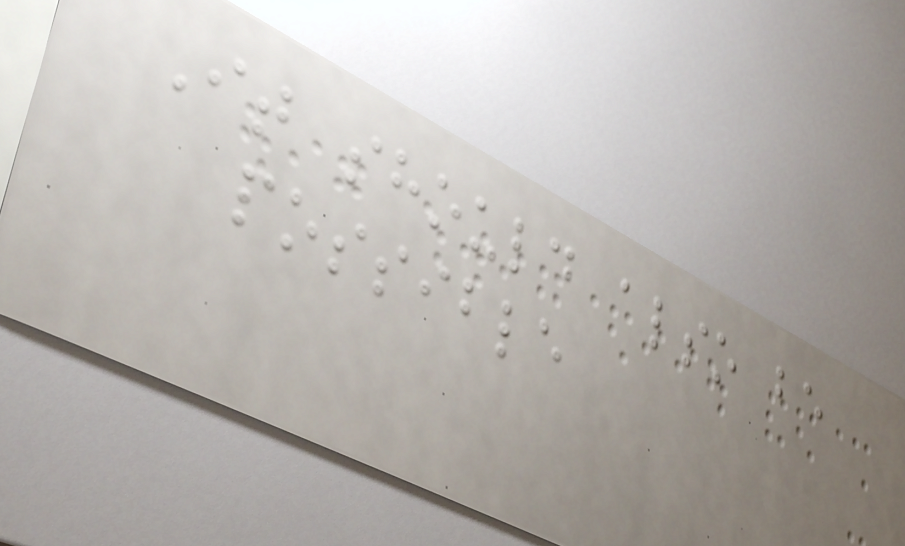It should also be
possible
